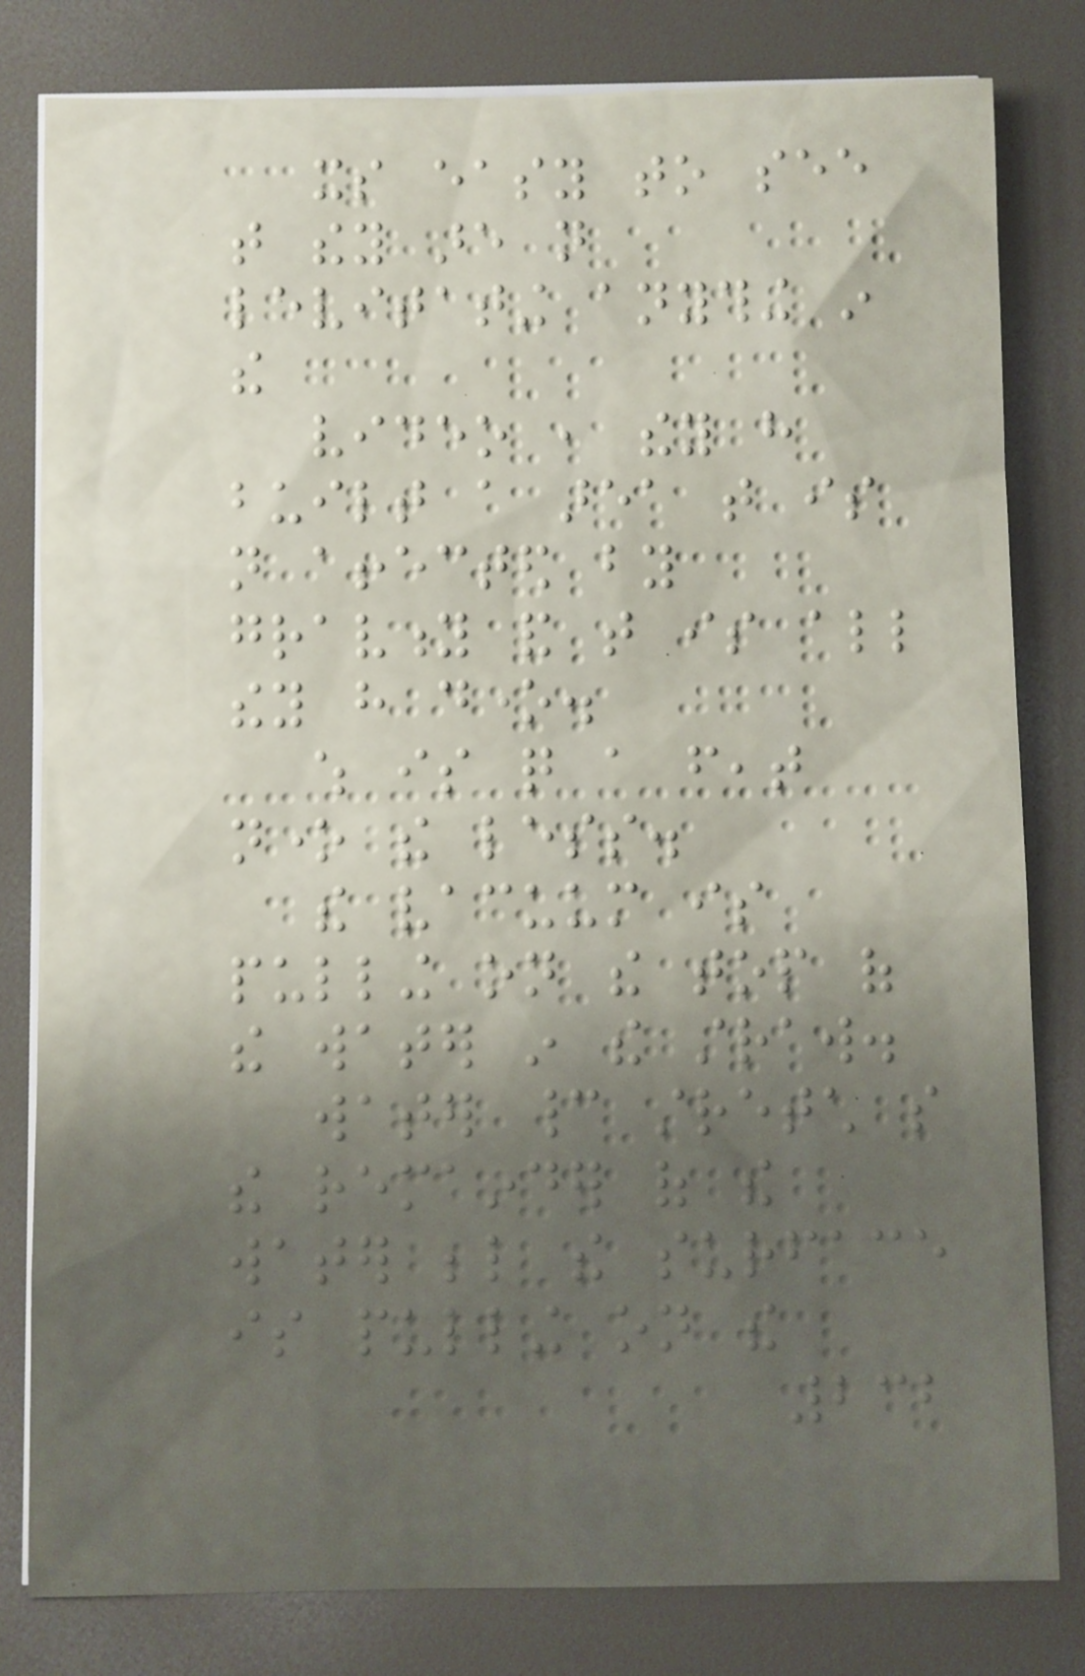its easy to see
that they are not
levitating anything in
the
video , they have
built a area that is
not affected by
gravity and that is all
they have done.
which is quite a feat
none the less.
the vacuum is
pulling on the top of
the water in the straw.
water cannot stretch so
the remainder of the
water below the surface
is pulling on the
232
